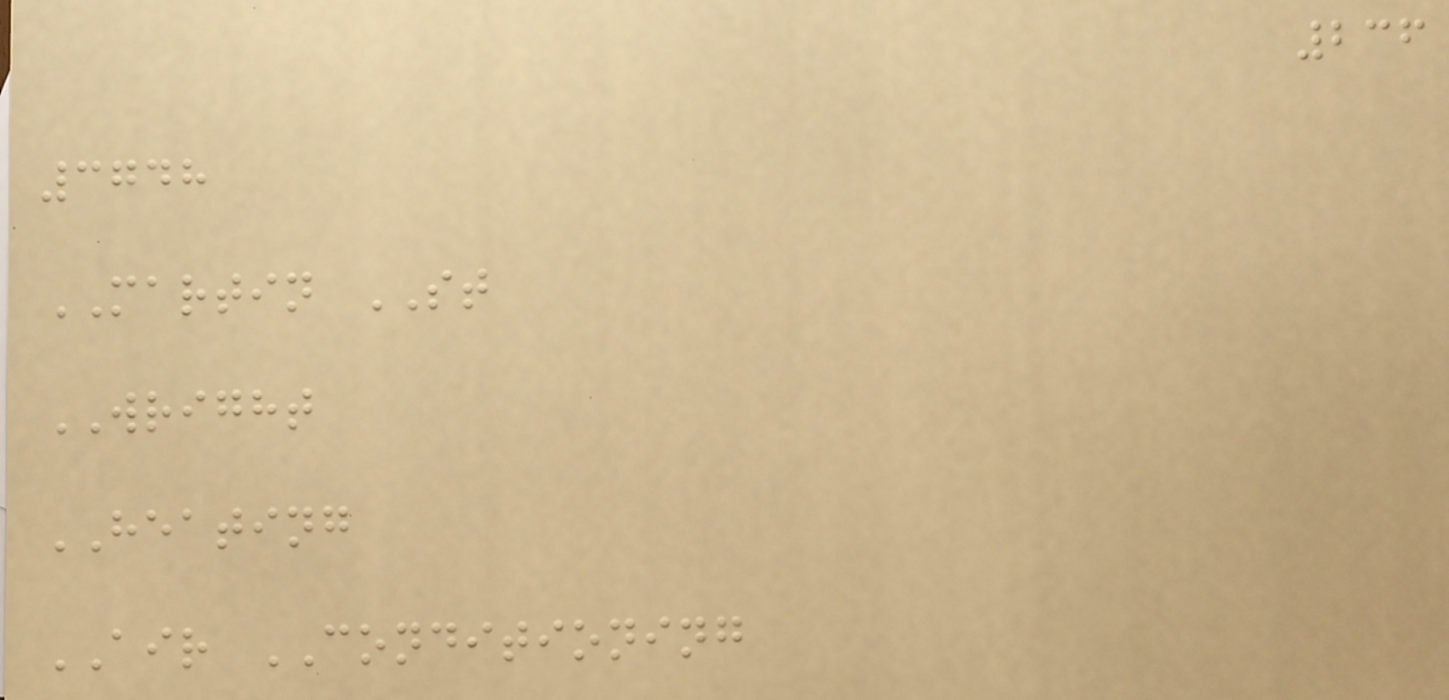236
3748
MARTIN ST
WRIGHT
HEATING
AIR CONDITIONING
